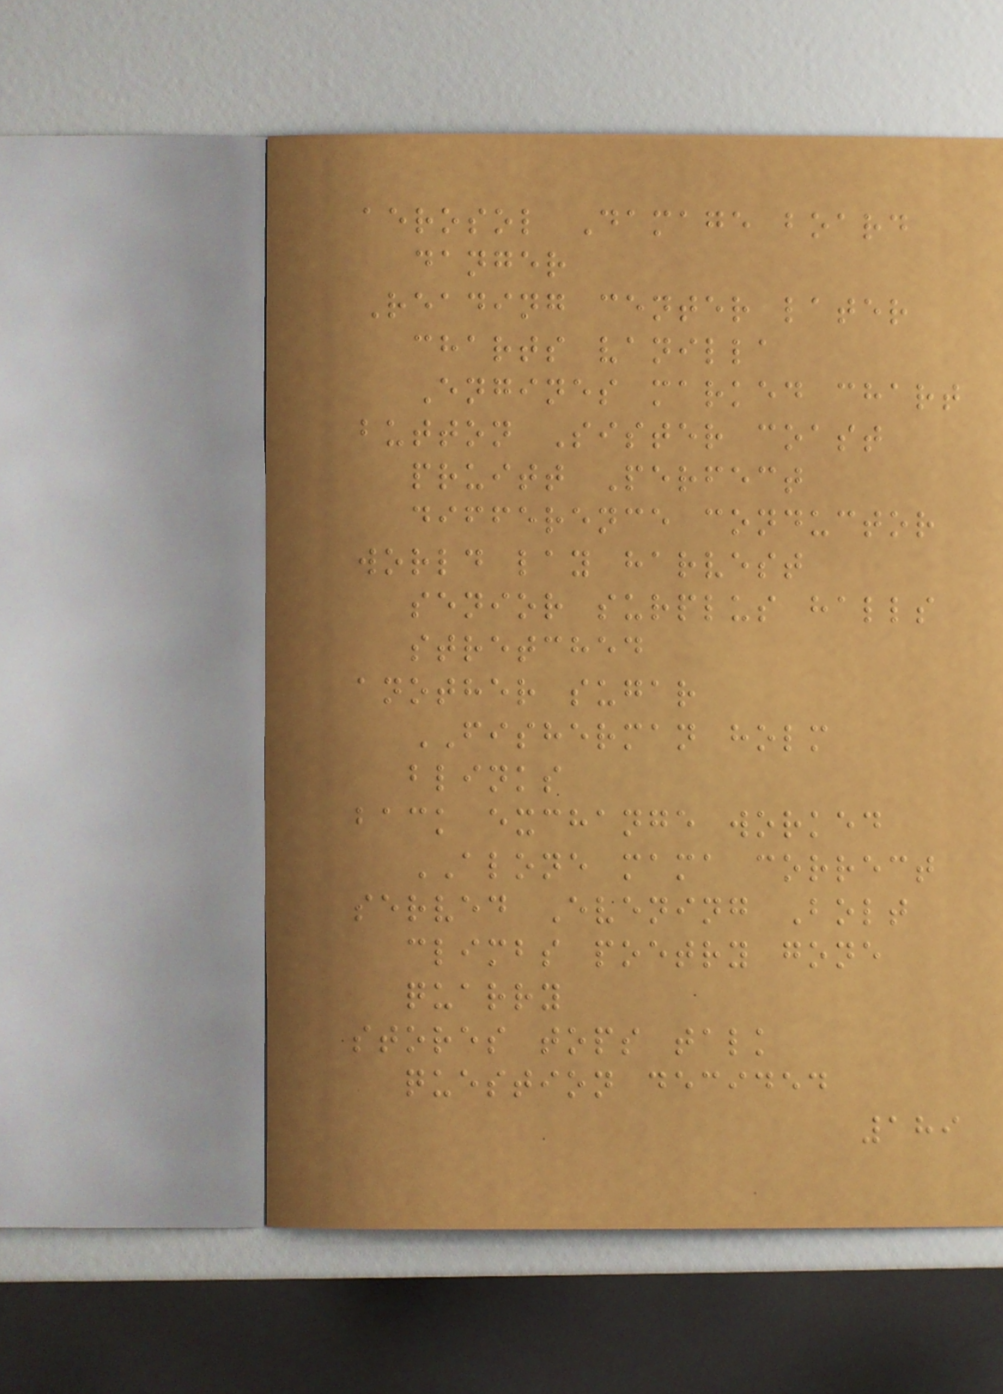aerosol Damage board
danger
Reading center later
charts vanilla
Engines marked chart
button Sister coast
pruitt Perfect
difference conductor
world lay harvest
senior surplus halls
stretched
another sugar
FISHERMAN holm
blinks
back exchange worked
ALONE mama correct
served Evening Bolt
climbs poetry gone
quarry
stores tops talk
question decided
189
